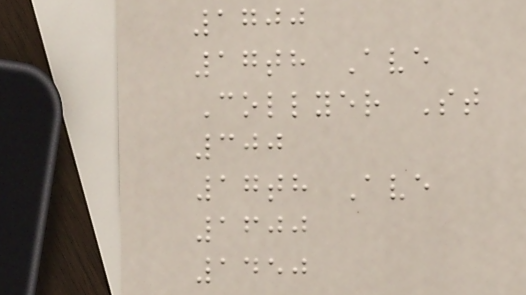1700
17th Ave
Collyer St
300
17th Ave
1600
1450
